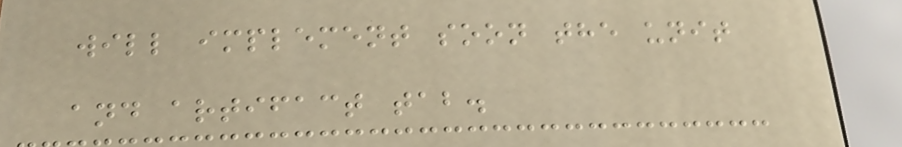will implement soon the unit
and artifact tab.
